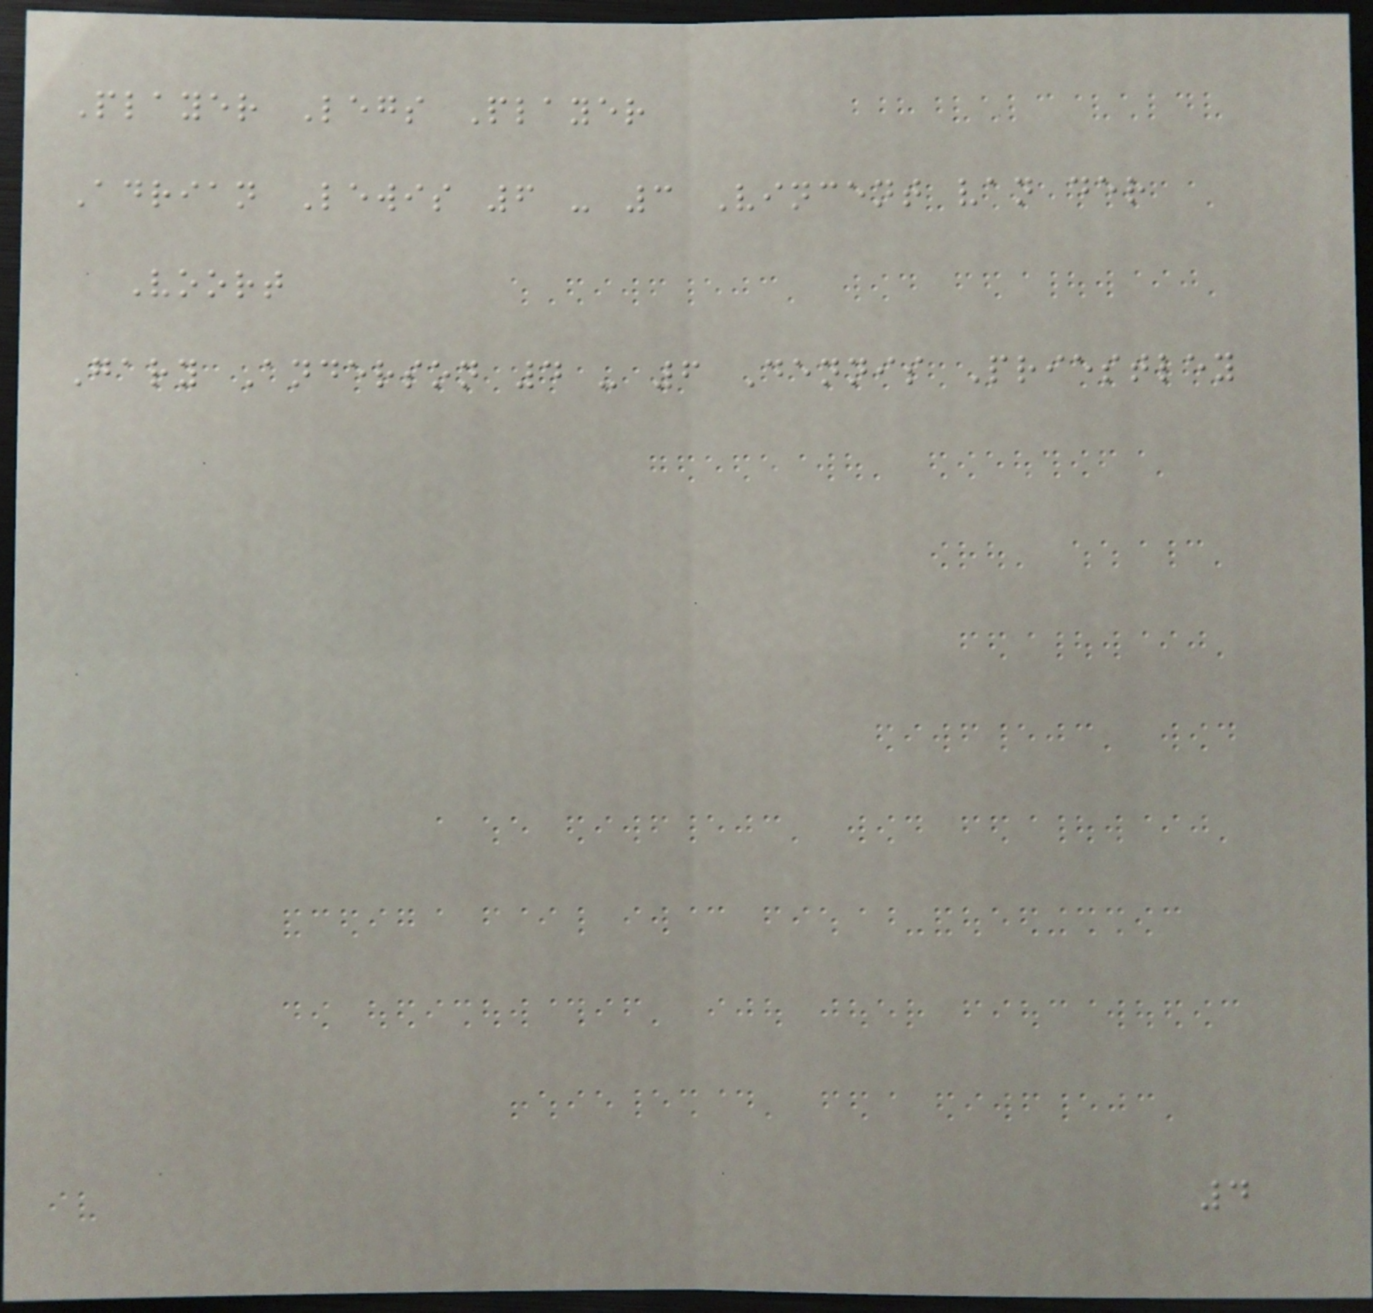Player Legs Player
Adrian Lewis 6 - 3 Vincent van der
Voort
Gary Anderson 4 - 6 Dennis Priestley
4
